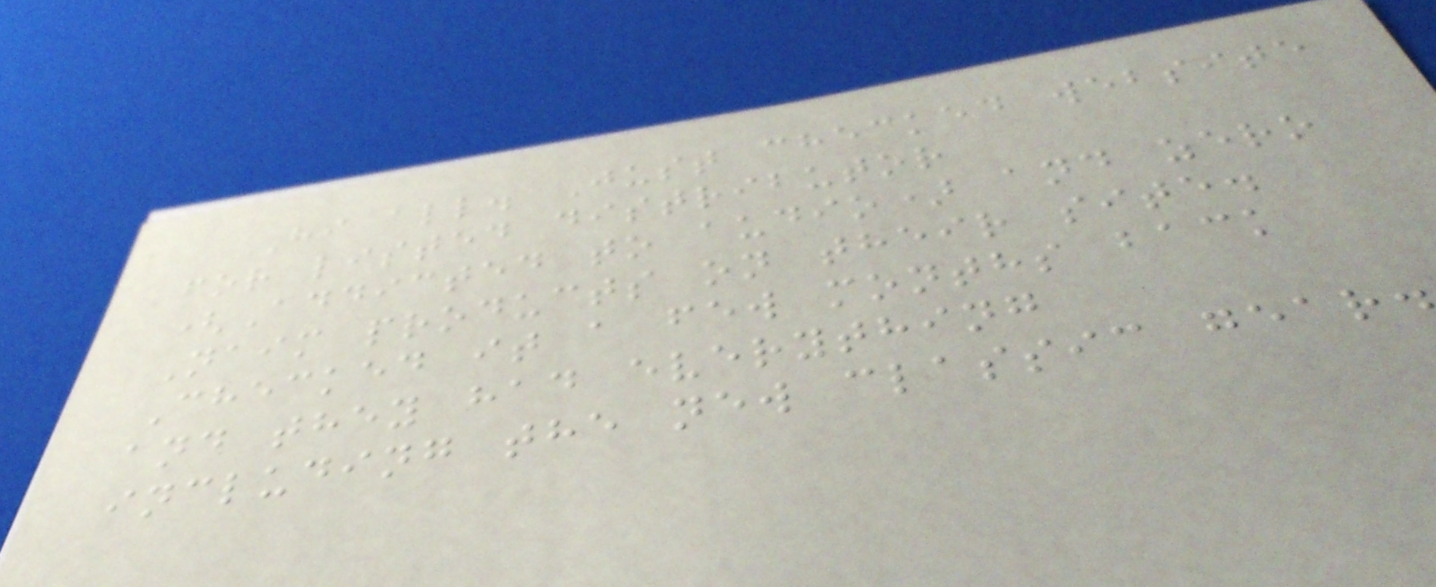Hi all. Just checked website
for listed distributor
(Addicted to audio) and zero
Naim products on their site.
Checked it a few months back
and they had everything
including the new classic gear.
